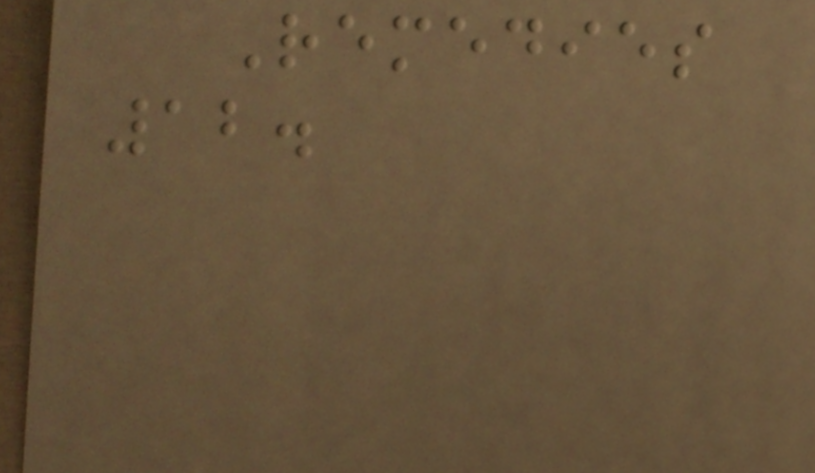Remedies
12.
